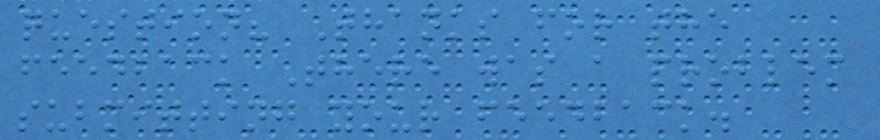question? Thanks for the
feedback There was a problem
submitting your feedback.
